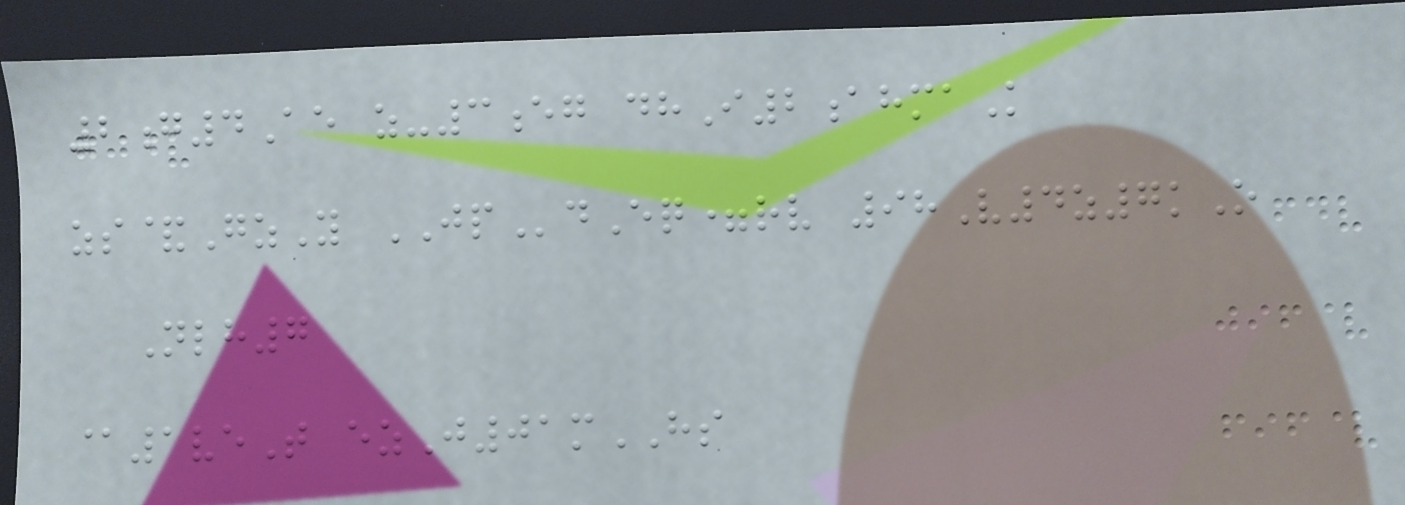2g4Ae z-3eg dhI2ahmaK
zs&GzY JPdEq=rv 98V4z7kO
Nlh7
@1veT ezJ01mHS
